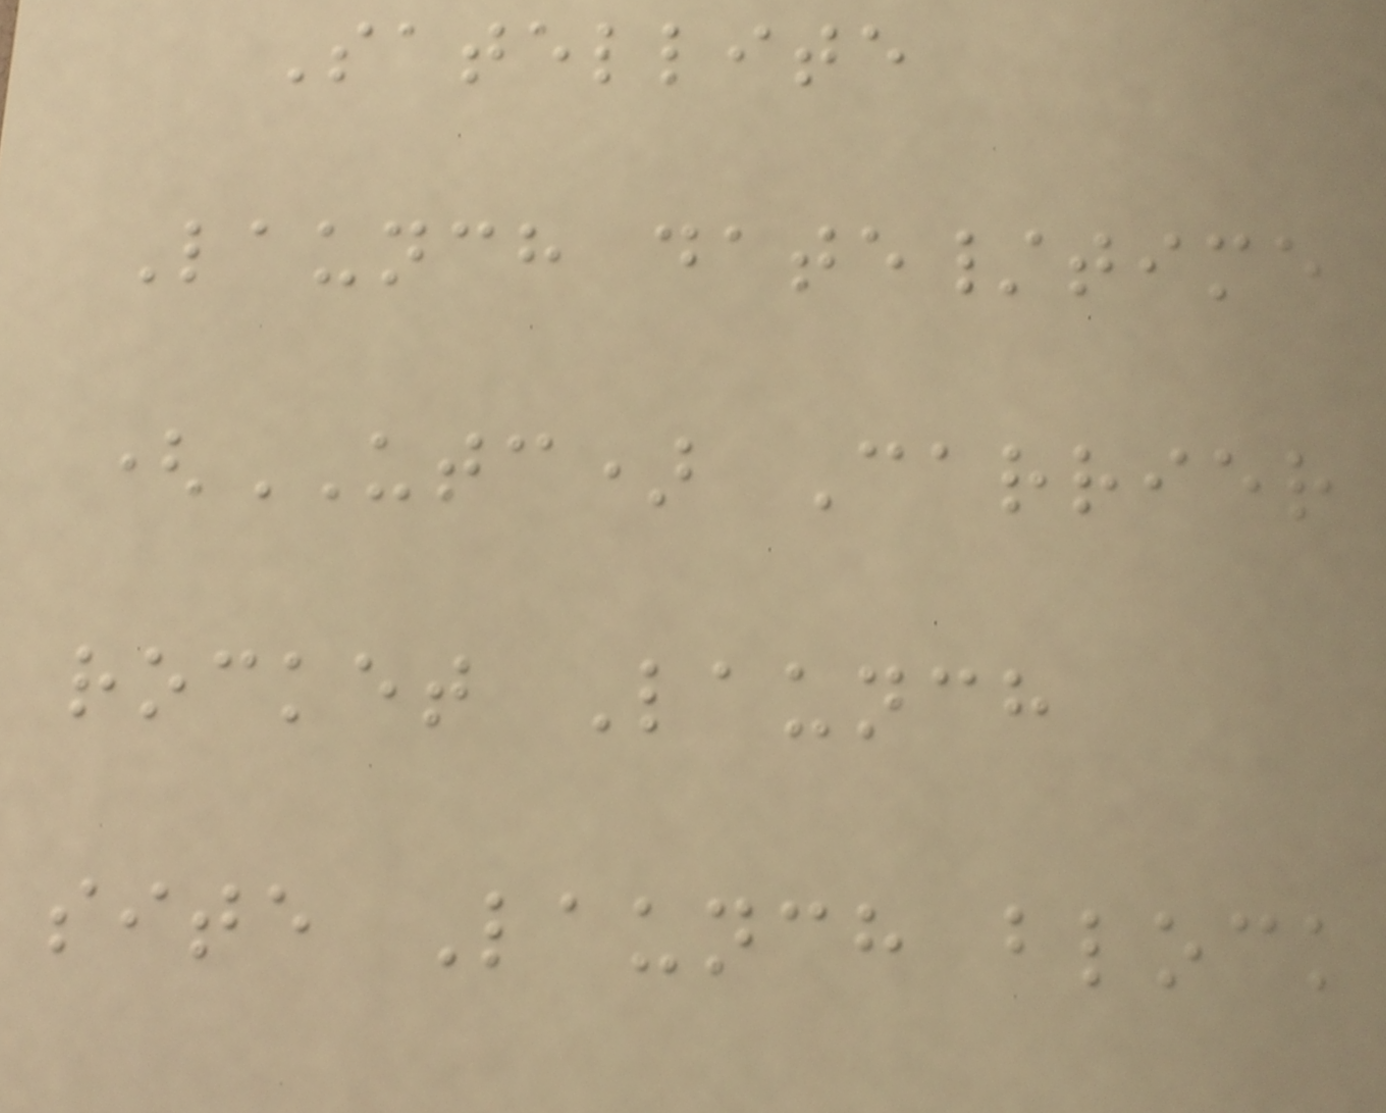Satellite
Launch date/time
(UTC) Carrier
rocket Launch
site Launch block
